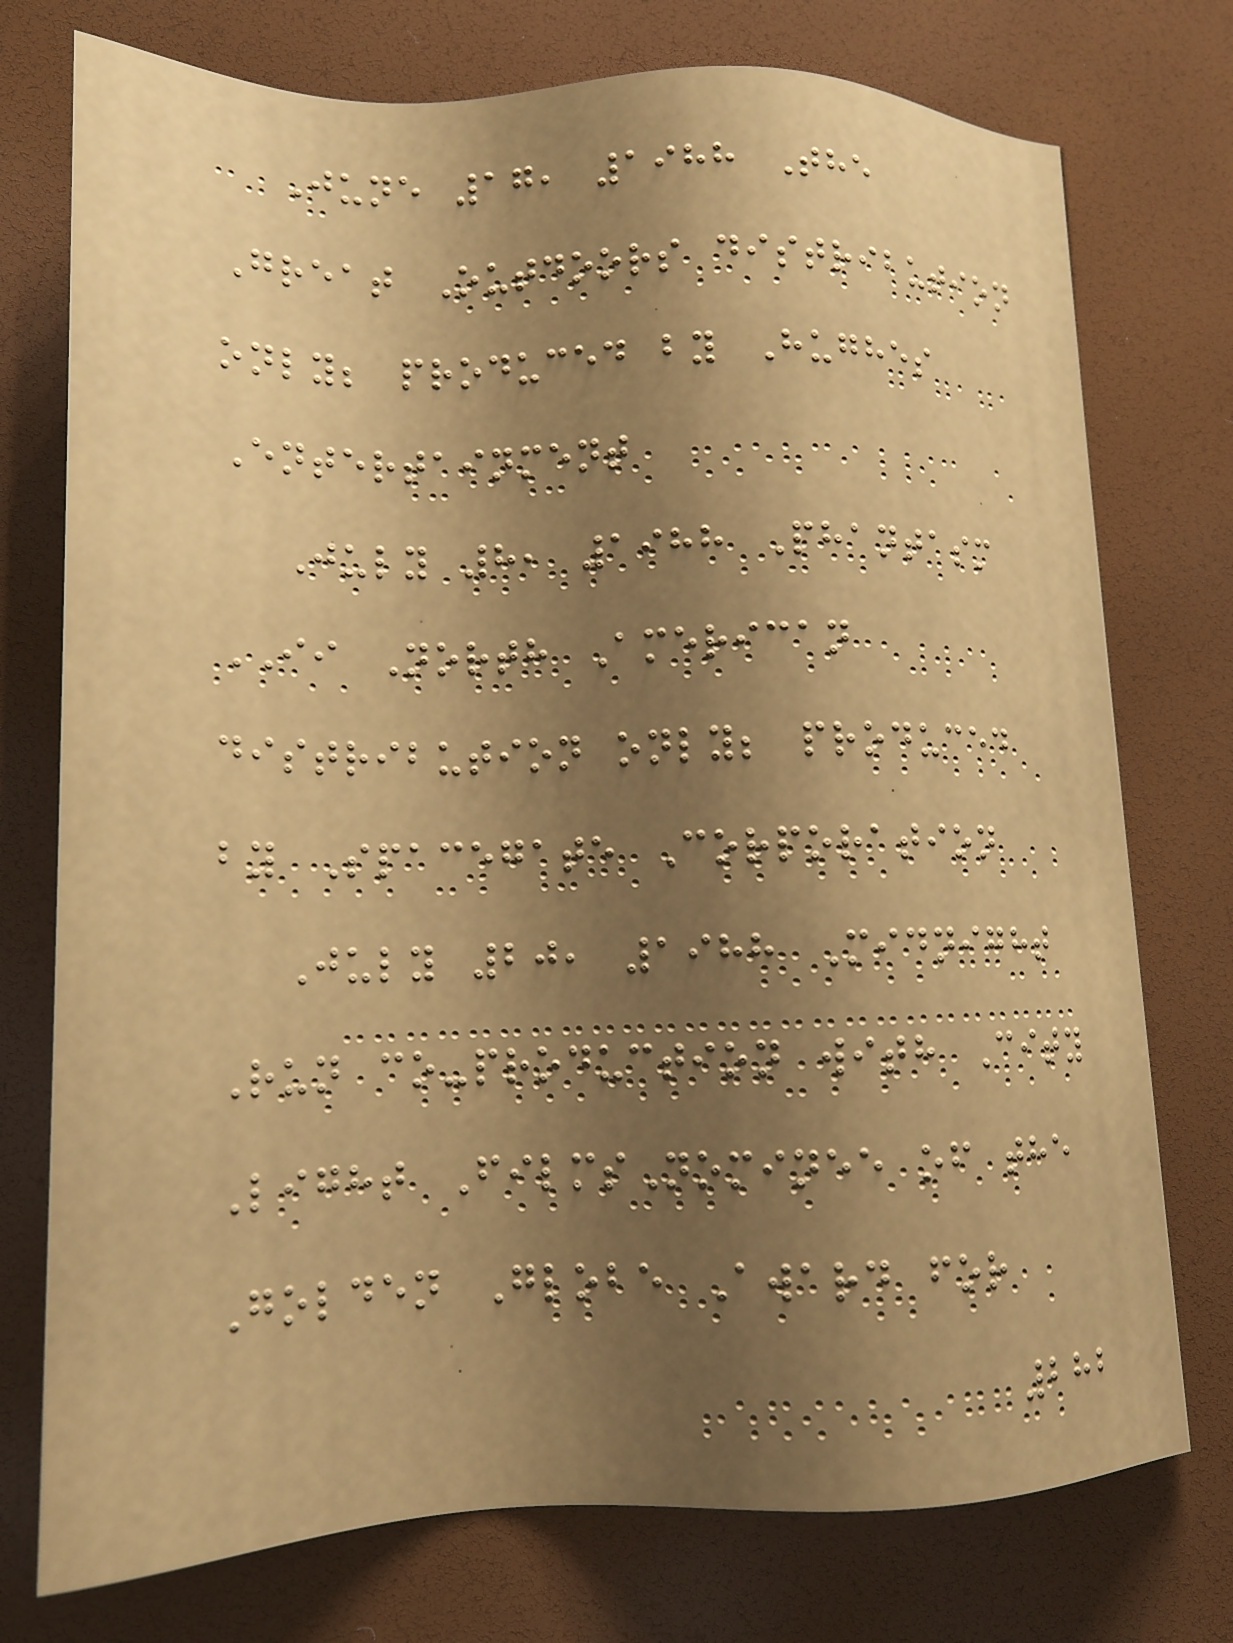June 17, 1988 The
Great Outdoors distribution
only; produced by Hughes
Entertainment
July 8, 1988 Phantasm
II North American
distribution only; produced
by Spacegate Corporation
July 20, 1988 Midnight
Run co-production with City
Light FilmsNominee of the
Golden Globe Award for
282
